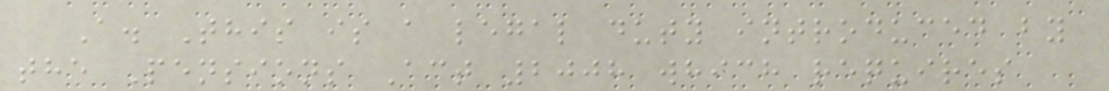A. This is a legal duty introduced by
the Pensions Act 2008 which requires
